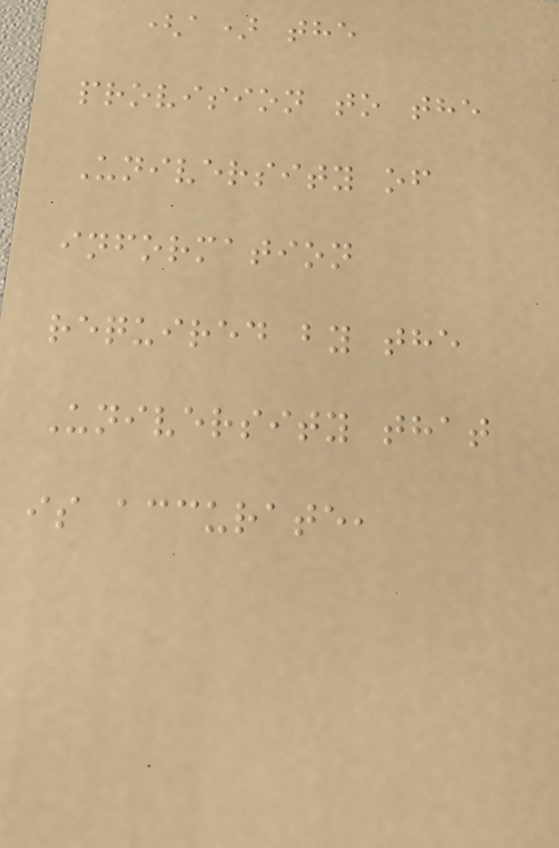(a) the
provision to the
University of
information
required by the
University that
is accurate,
